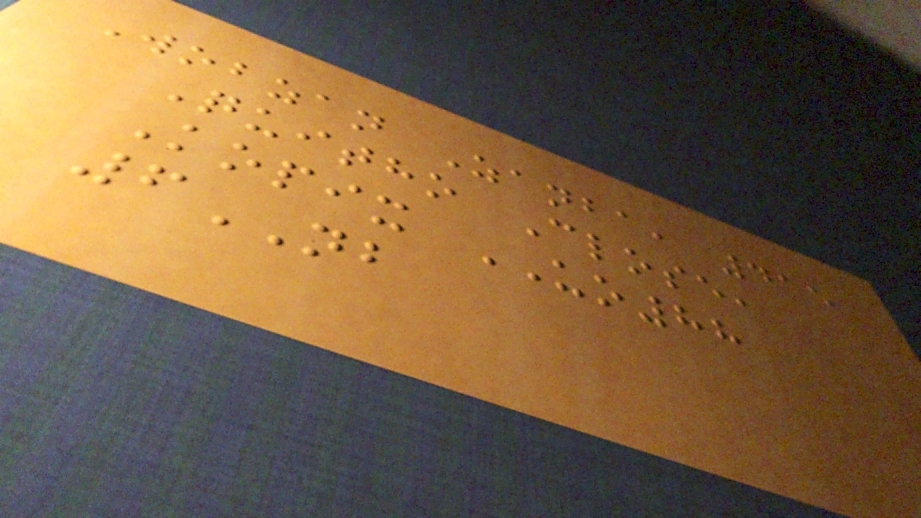Wobzan Zanba, 415
Quitho Close,
Kopix UO88
6NB
